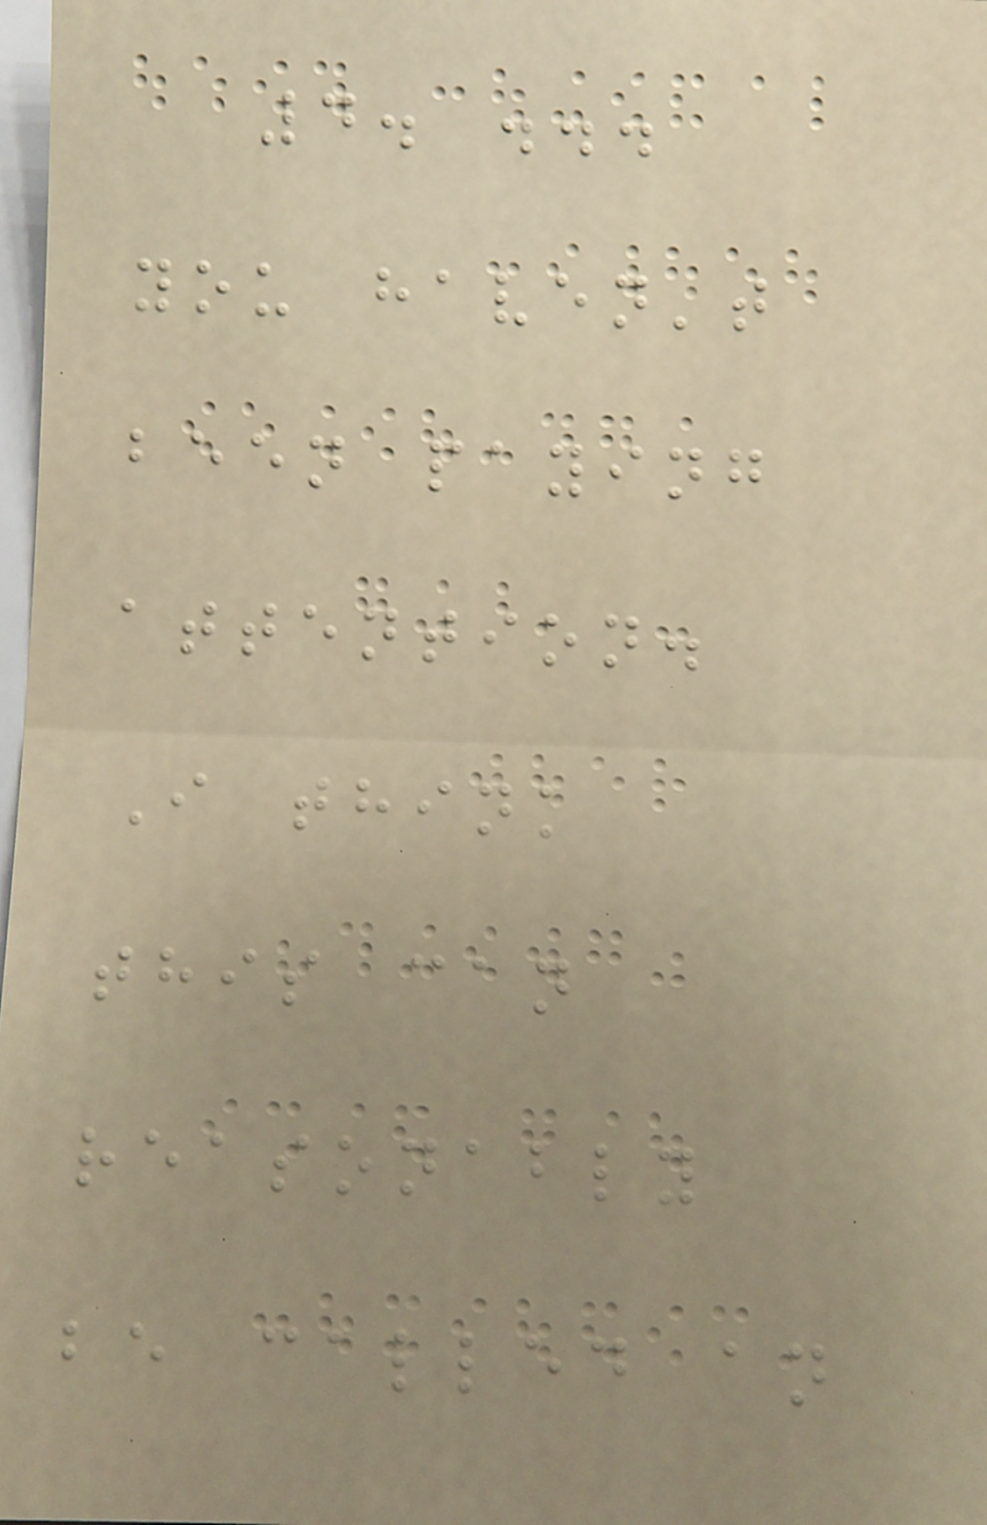4. ...
you haven't
been paying
attention.
I think
this can
reasonably
be called an
